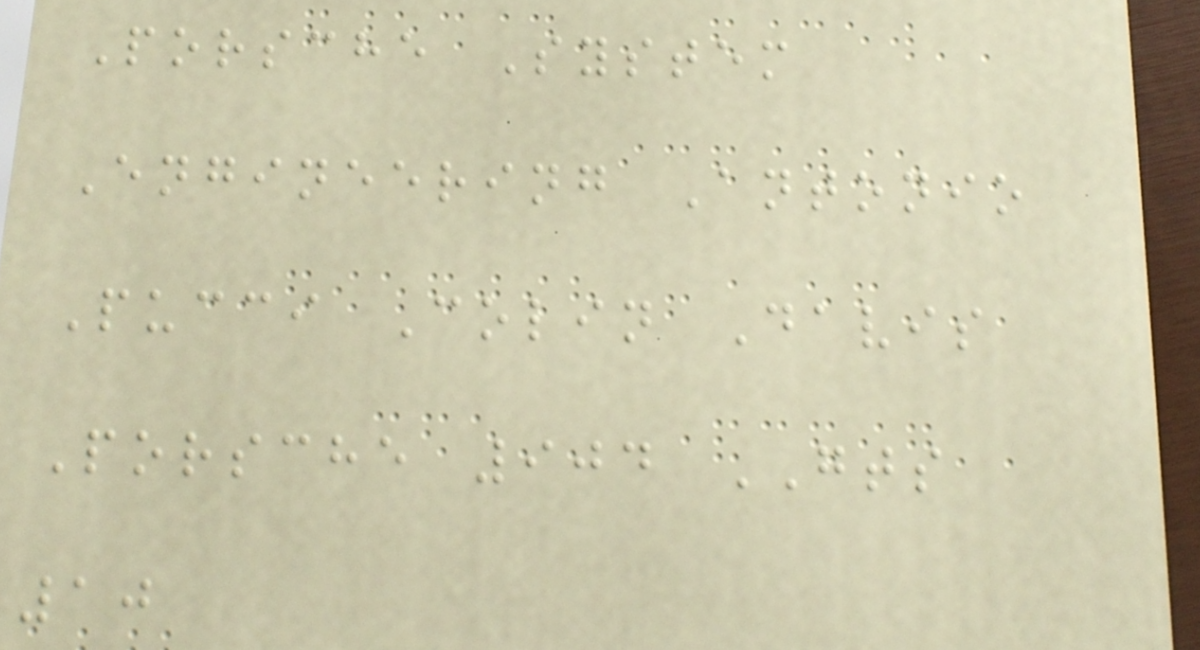Porsche System
Engineering Antonio
Pucci Colin Davis
Porsche 904 GTS
10
